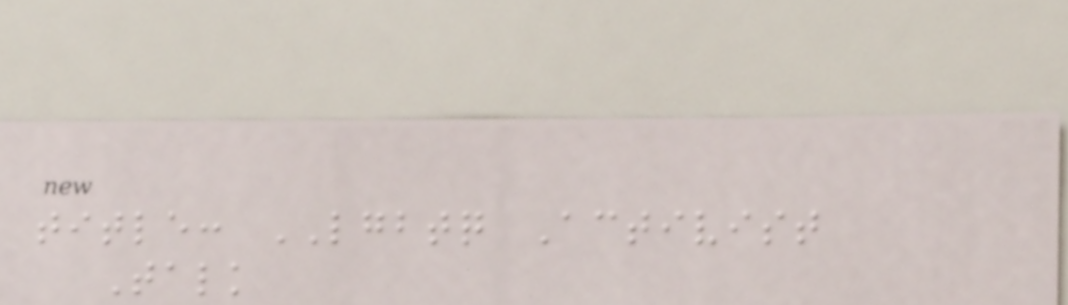title: LGBTQ Activist
Talk
